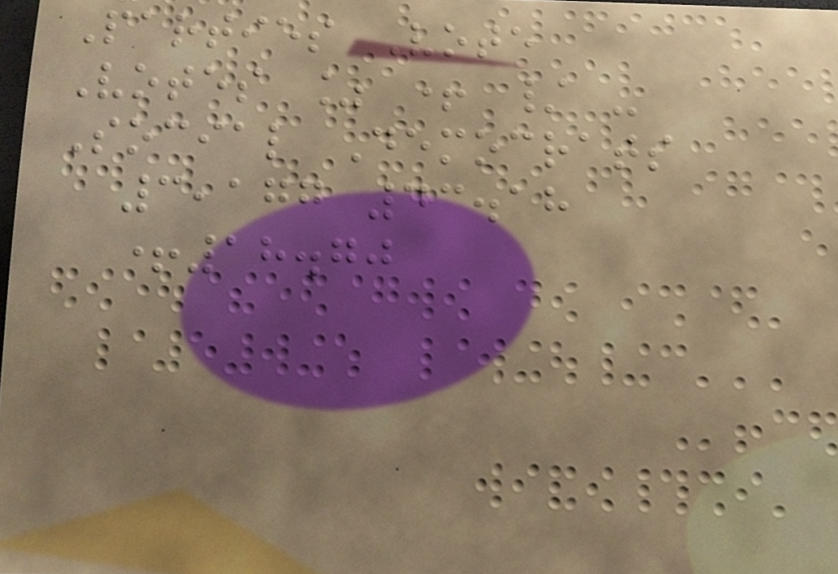Parties Vote
Votes % + / -
Social Democrats
3,177 43.18
+18.70
